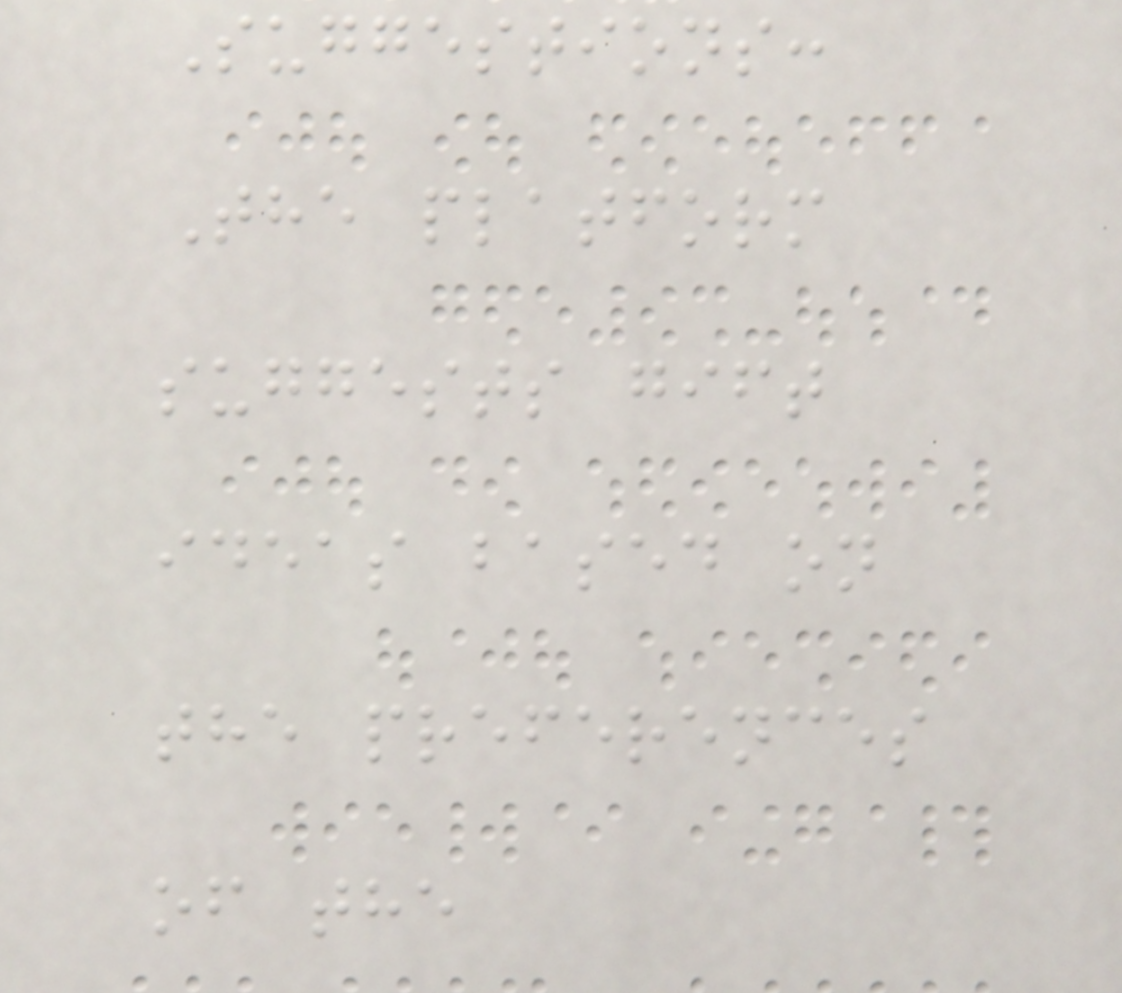Suggestions:
The platform
suggests gift
ideas based on
the preferences
of the
